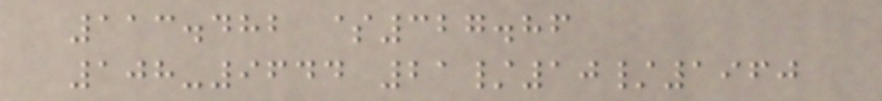113.482 $327.86
108-9644 21/10/1960
